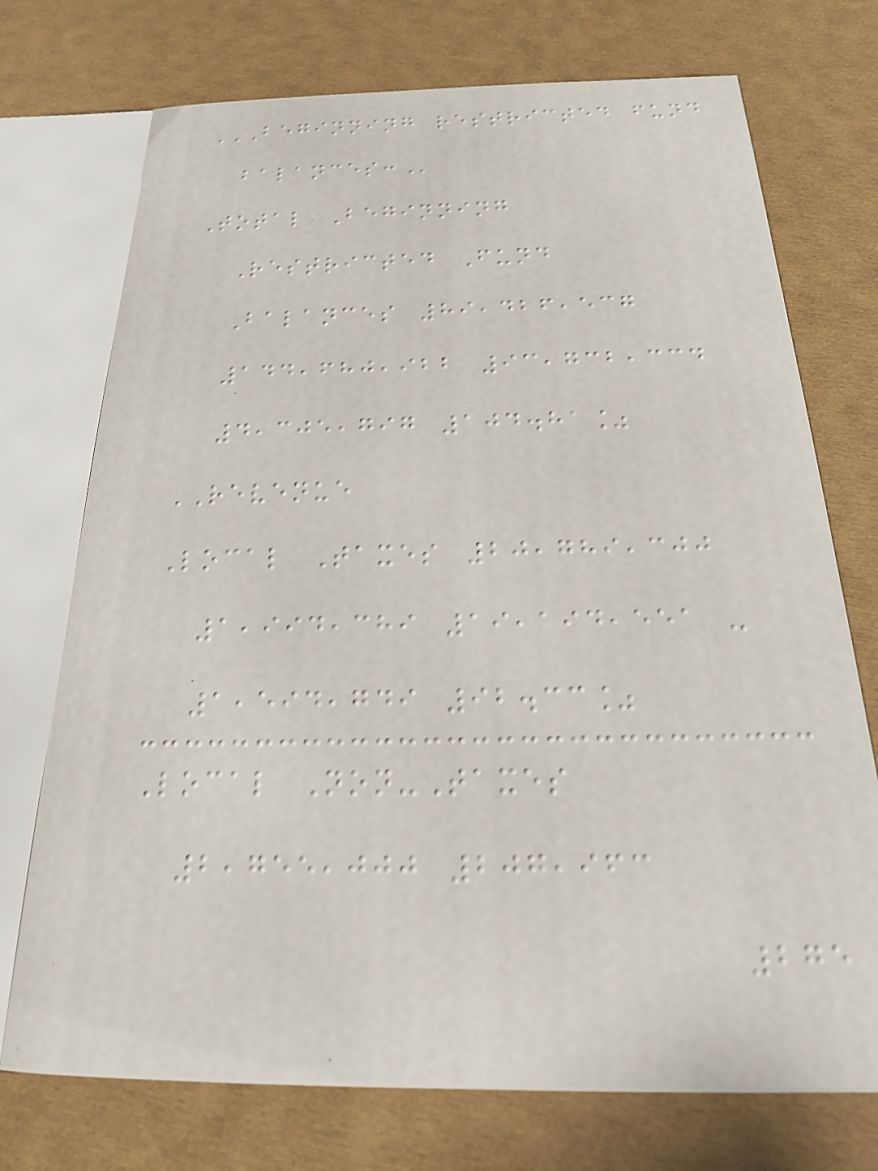BEGINNING RESTRICTED FUND
BALANCES:
Total Beginning
Restricted Fund
Balances 89,426,537
144,680,922 93,732,334
4,305,797 104.81%
REVENUE
Local Taxes 20,789,300
1,994,389 19,194,551 -
1,594,749 92.33%
Local Non-Taxes
2,755,000 207,963
275
